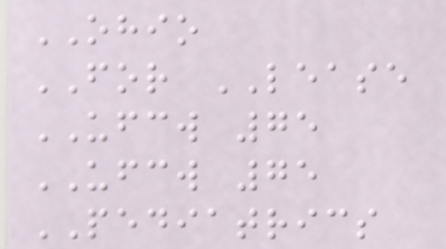OHIO
FOR LEASE
UFCW 75
UFCW 75
PEDIATRICS
